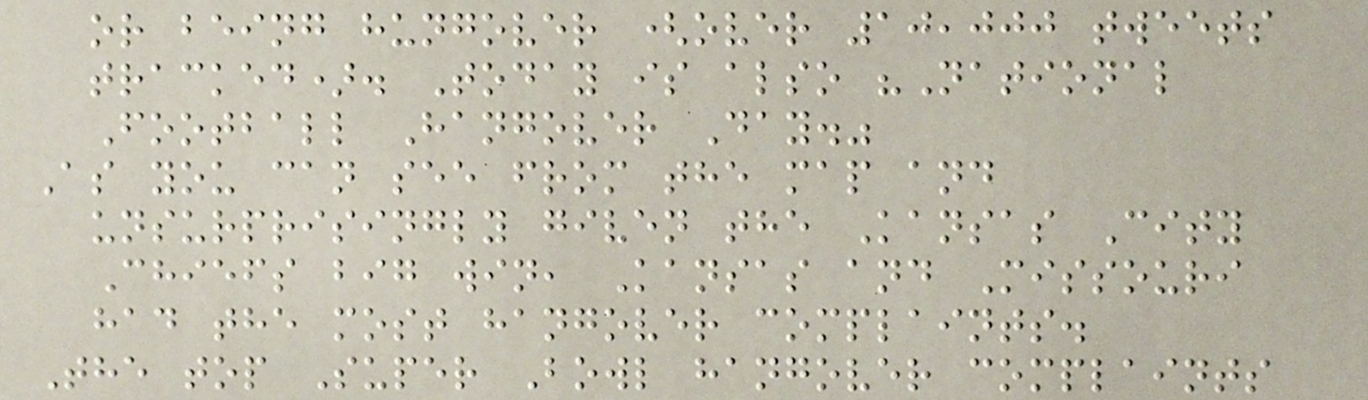or being hungover (over 10,000 tweets
tracked). Today is also "National
Football Hangover Day."
As you can see from the map and
unsurprisingly given the Kansas City
Chiefs big win, Kansas and Missouri
had the most hangover complaints.
The top Super Bowl hangover complaints
